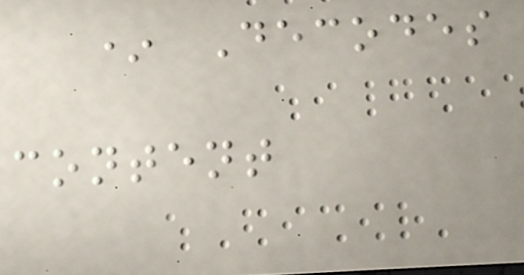* Decodes
content
